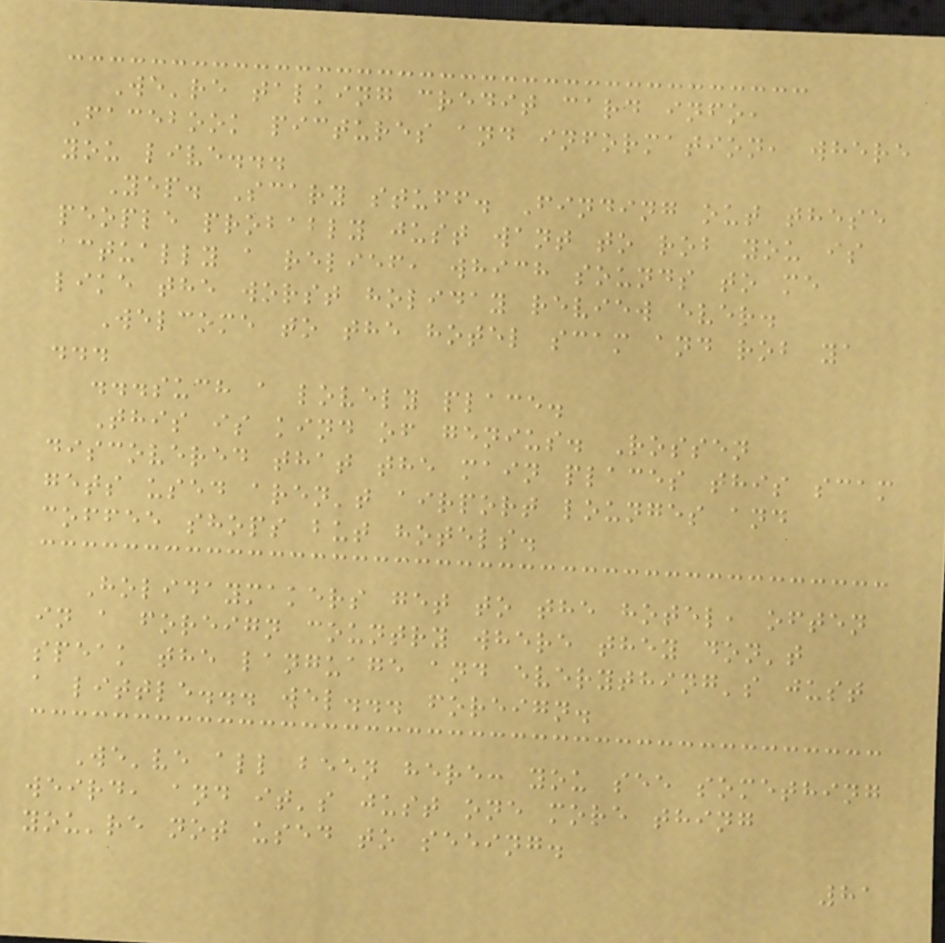We're talking credit card info,
Facebook pictures and information, where
you live...
Yep. Scary stuff. Finding out these
people probably just want to rob you is
actually a relief, which sounds to me
like the worst holiday review ever.
Welcome to the hotel scam and rob ya
...
...such a lovely place.
This is kind of genius. Rossen
discovered that the main places this scam
gets used aren't airport lounges and
coffee shops but hotels.
Holidaymakers get to the hotel, often
in a foreign country where they don't
speak the language and everything's just
a little... wel... foreign.
We've all been here: you see something
weird, and it's just one more thing
you're not used to seeing.
81
